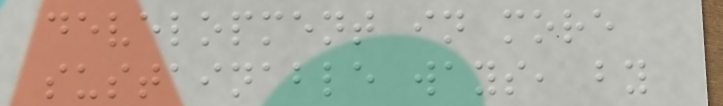development in more
sustainable ways, by
